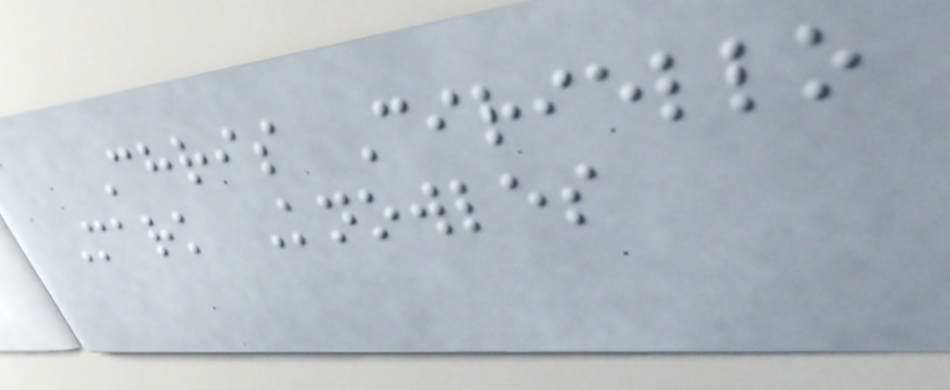Chris Ciriello
Mark Knowles
